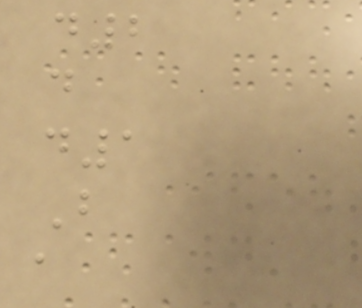d2
d
d1
B
a
